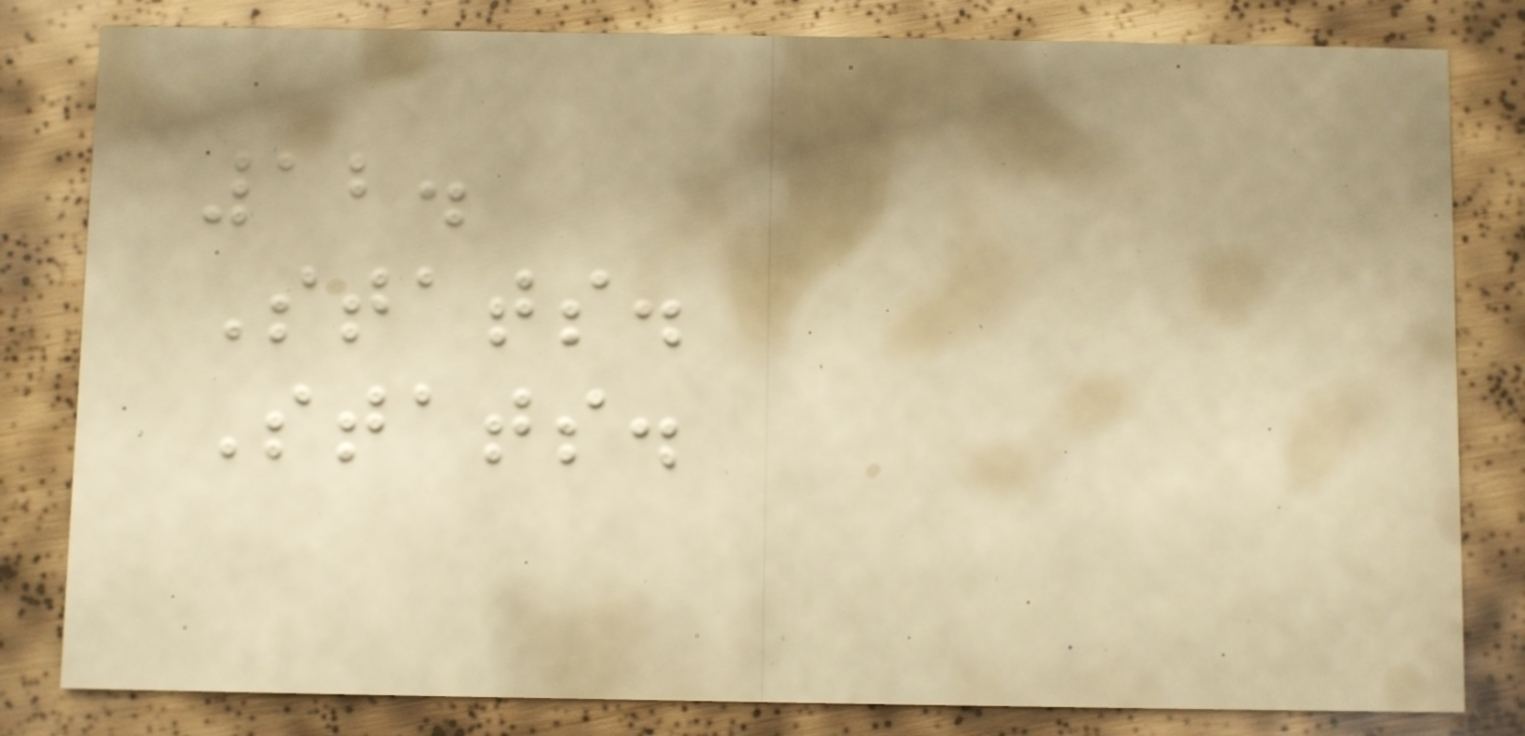12.
Stats.
Stats.
